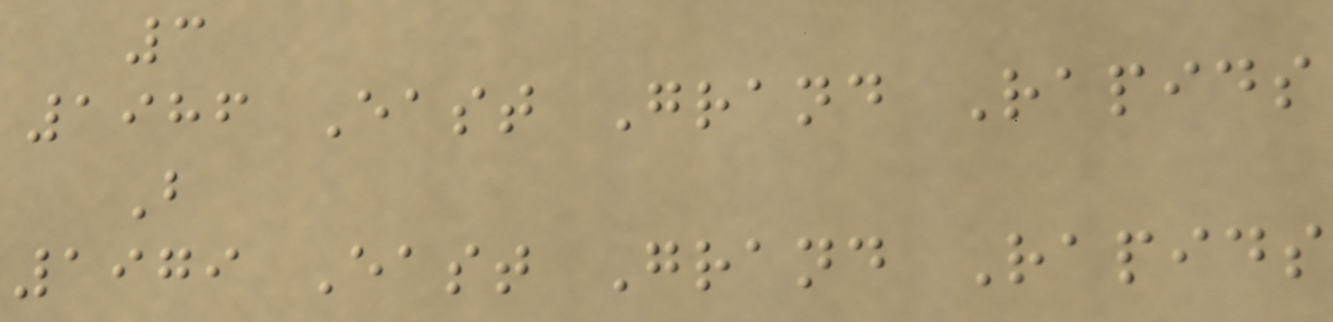3
1986 East Grand Rapids
B
1979 East Grand Rapids
